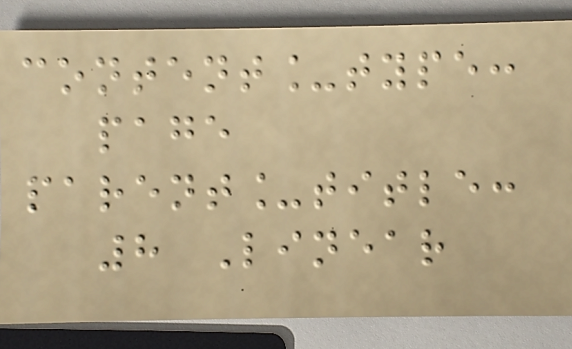content_type:
page
parent_title:
8 Linear
